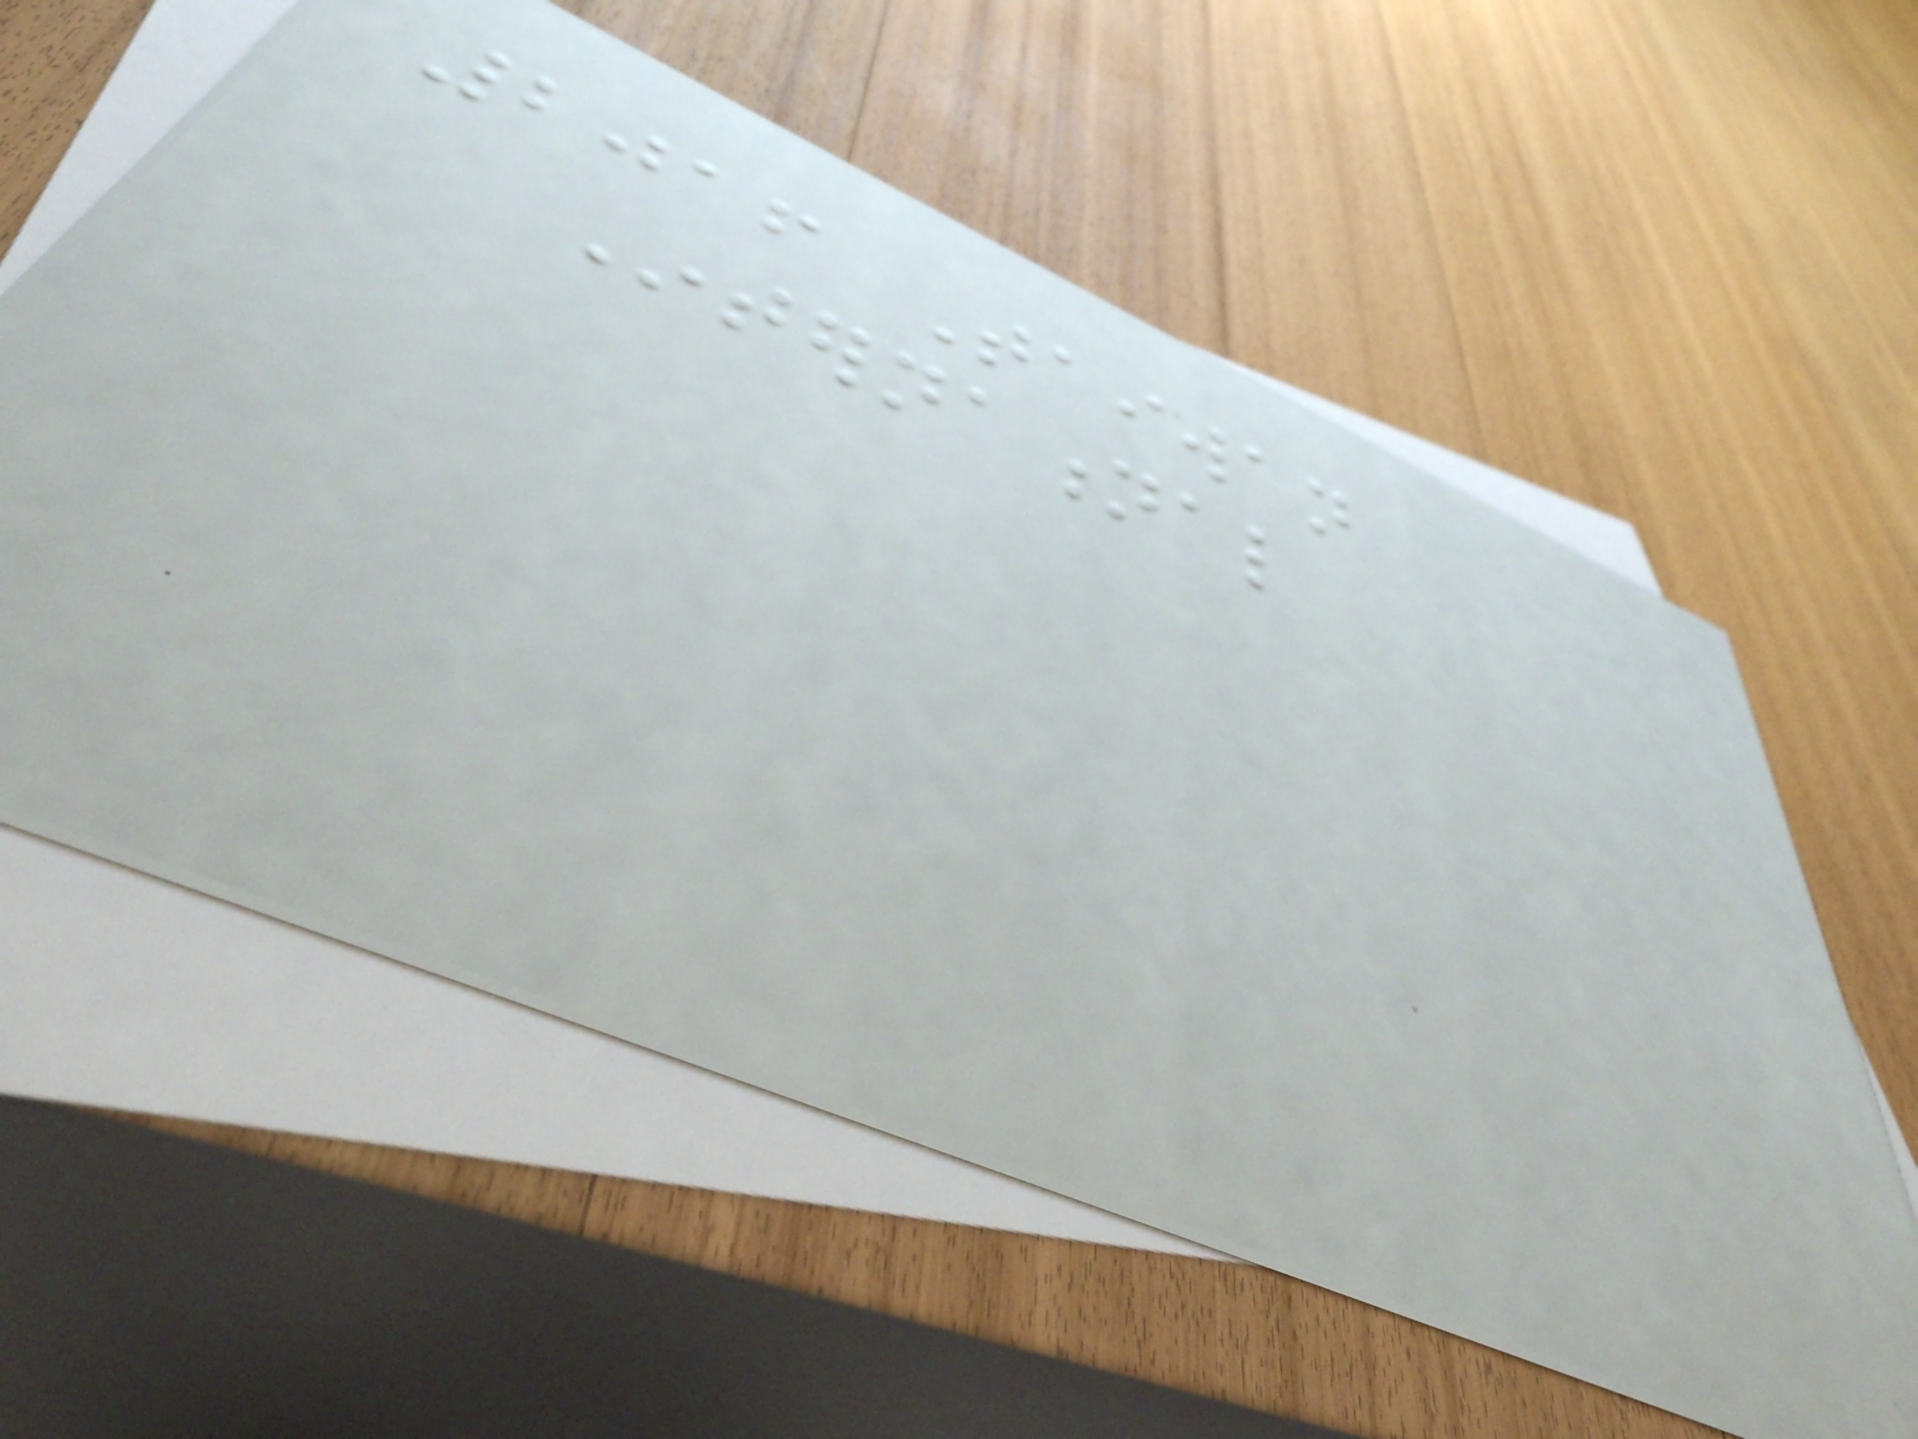2016 Taiwan
International
